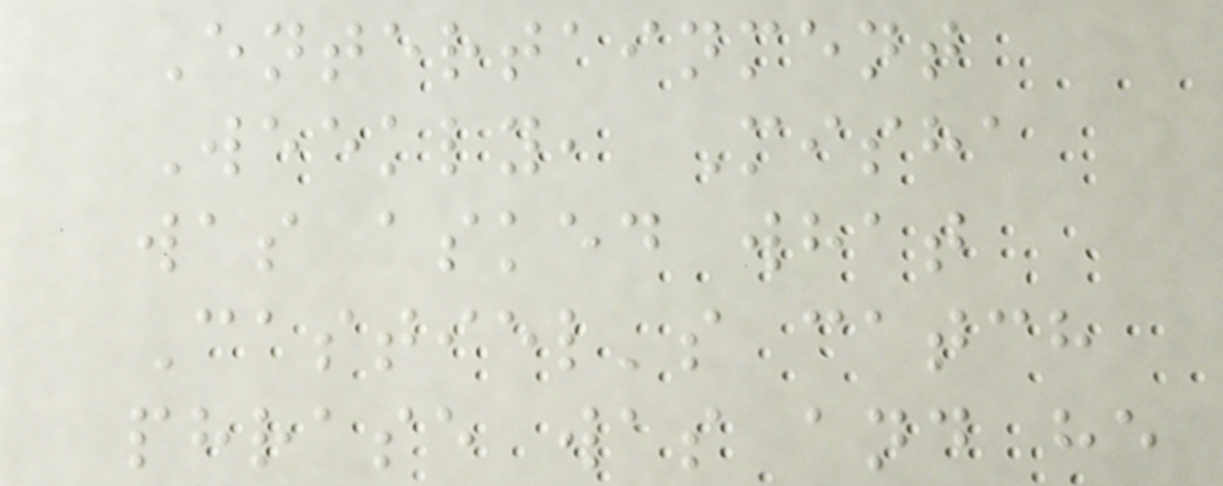Entertainment
Weekly, Misha
was asked what
Castiel's catch
phrase was and he
